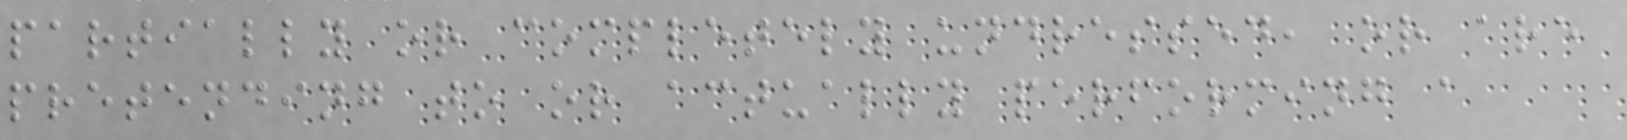partially or completely undressed, or are
pretending to or actually performing a
